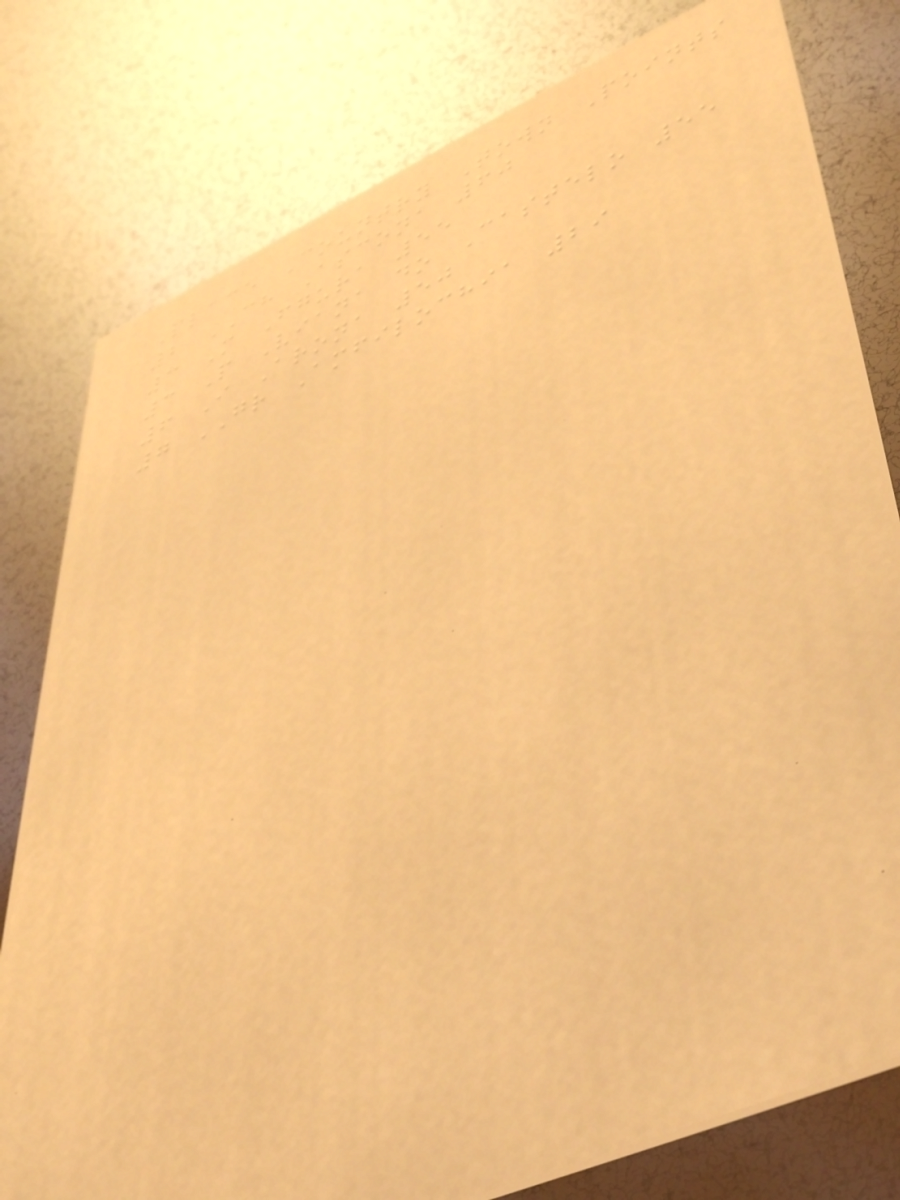Place Country Town Points
2 CH Ascona 60
3 M Fgura 55
3 P Viana do Castelo 55
6 I Arona 50
7 GR Amfilochia 29
